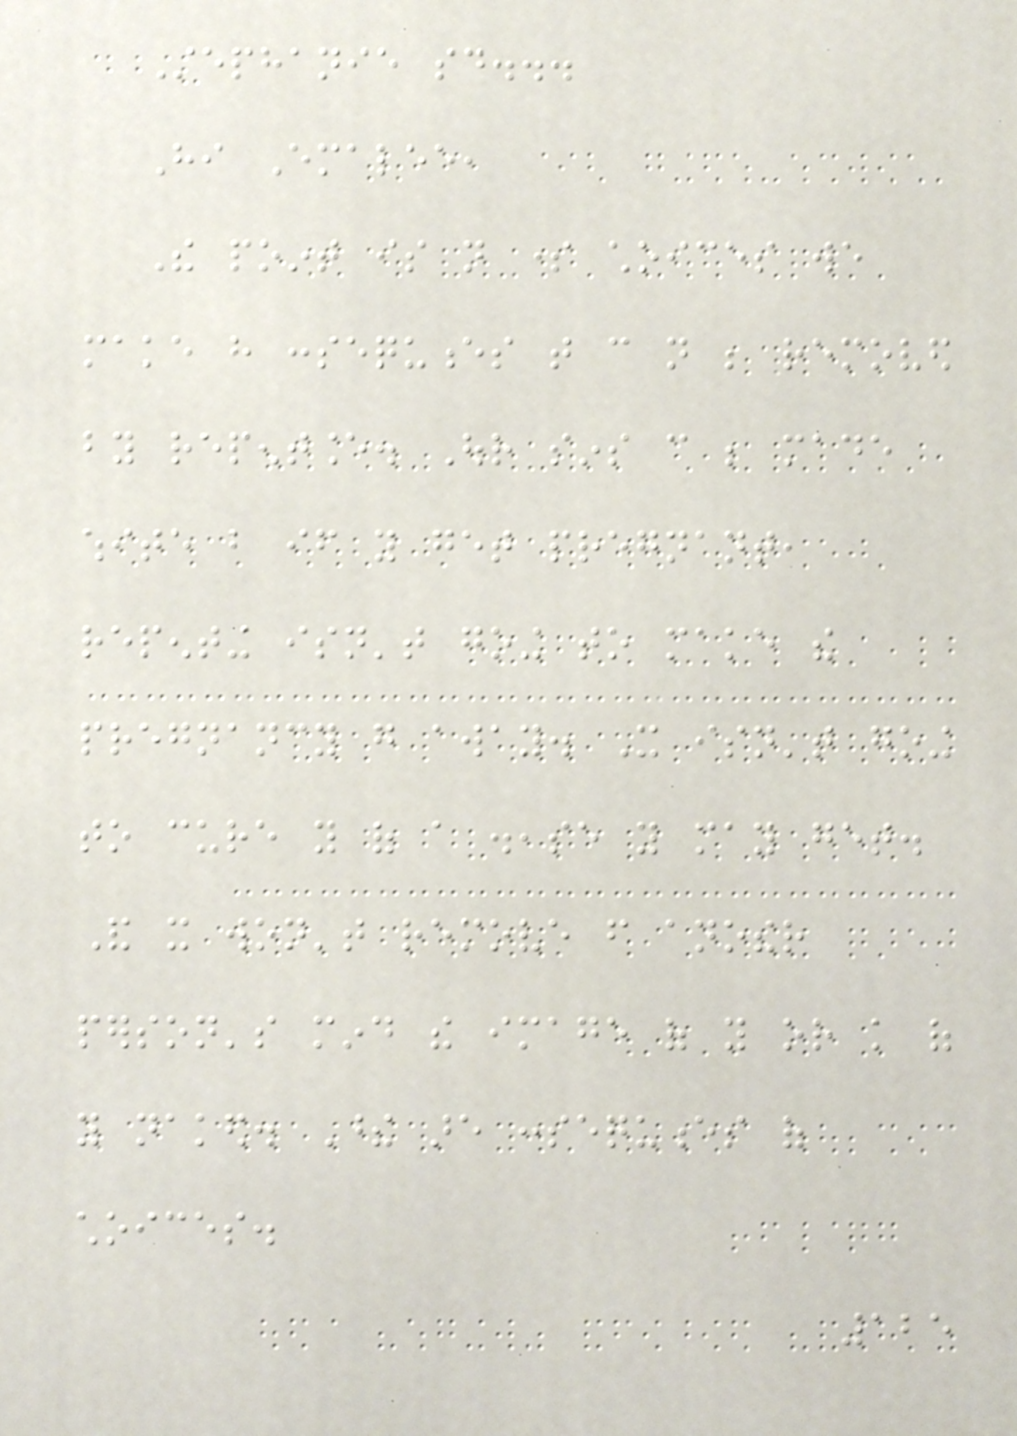Stephanie said...
Hi Emalee,
The point is not some choices we
make have consequences that can not be removed
by repentance. Our sins can be made
white but if you get pregnant,
repenting isn't going to make the
pregnancy go away. It isn't going
to cure you of a disease you may get.
And it won't remove from another
person's mind the image of you or knowledge of
you naked. These are consequences of
choices.
125
